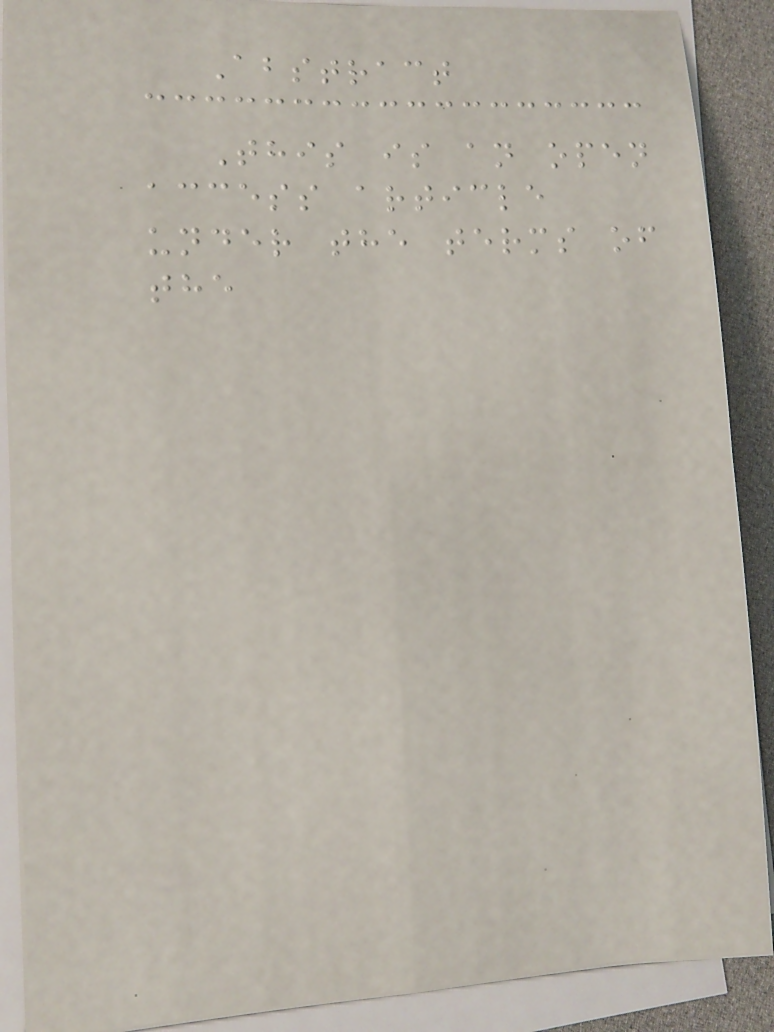Abstract
This is an open
access article
under the terms of
the
